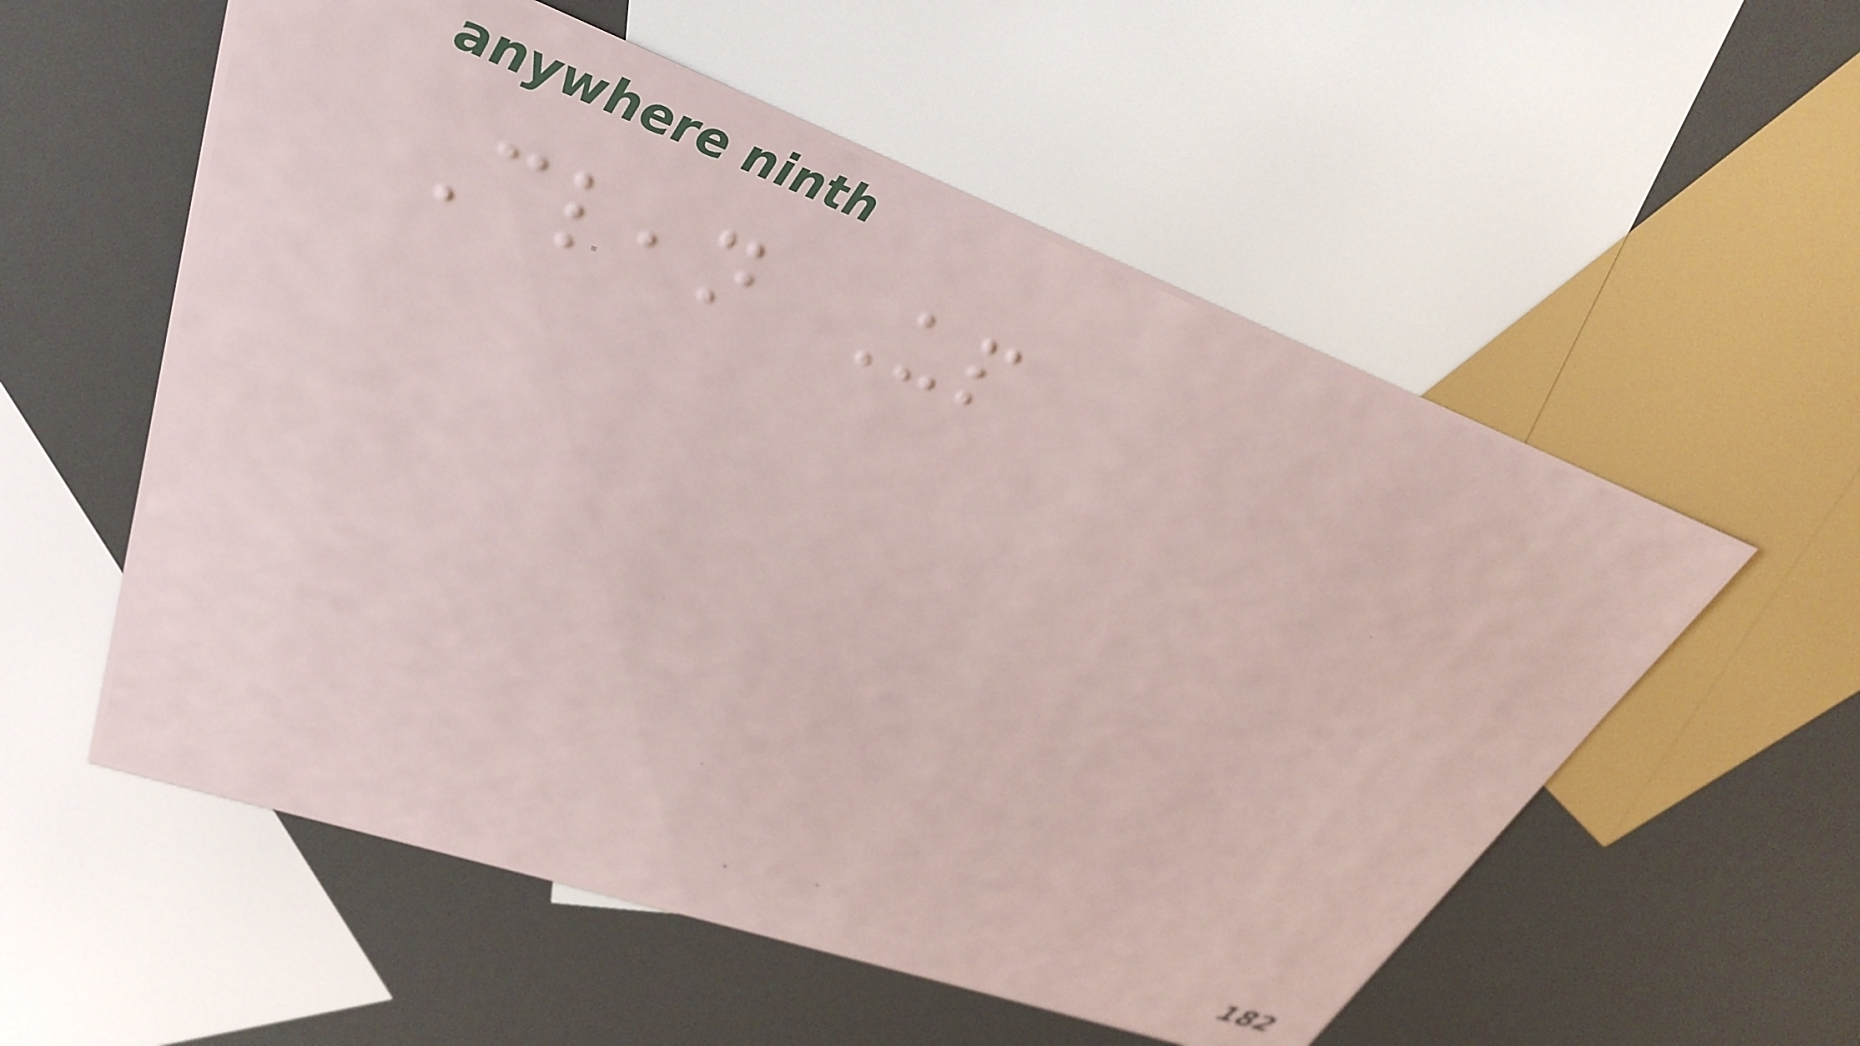Clean Up
